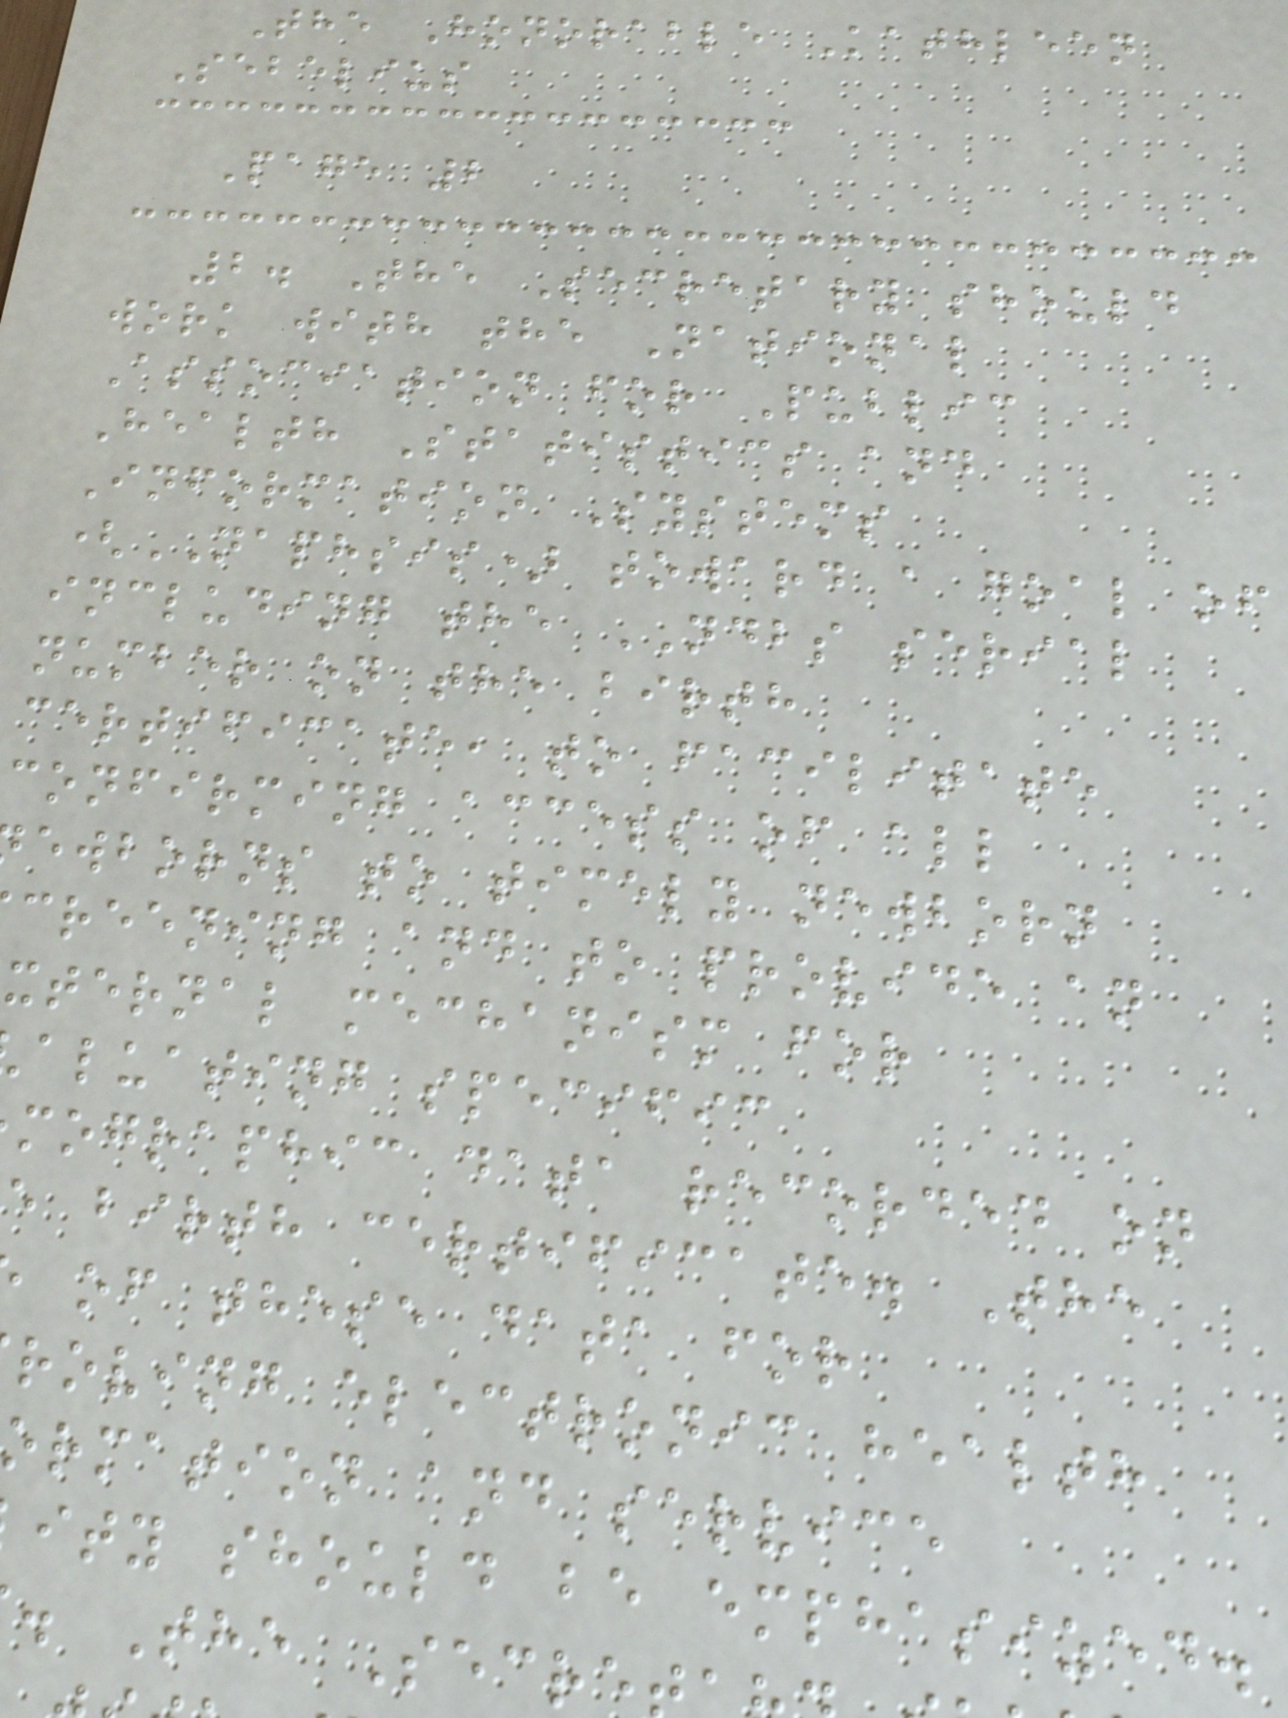The Honorable Kathleen
Sebelius
Page 2
2. The Secretary should
work with the National
Association for Public
Health Statistics and
Information Systems
(NAPHSIS) toward a goal of
including the NDBS serial
number on the birth
certificate, to facilitate
confirming access of all
ewborns to timely newborn
creening and to provide an
xternal mechanism for
aluating specific
mographic data recorded on
e birth certificate. The
of these data for
roving electronic health
ormation and service
ity should be emphasized.
. The Secre
